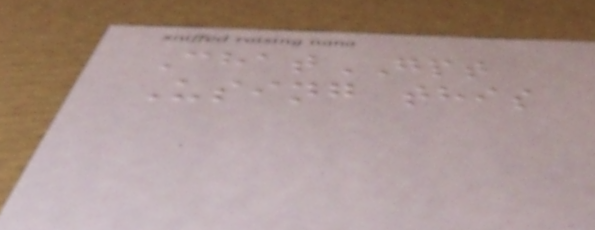ChatGPT
Using this
